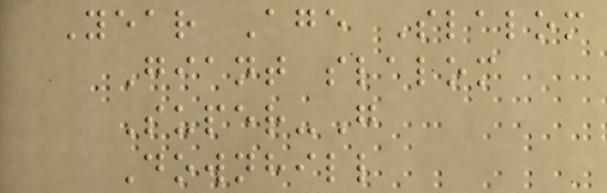Year Age Slalom
Giant slalom
Super-G
Downhill
